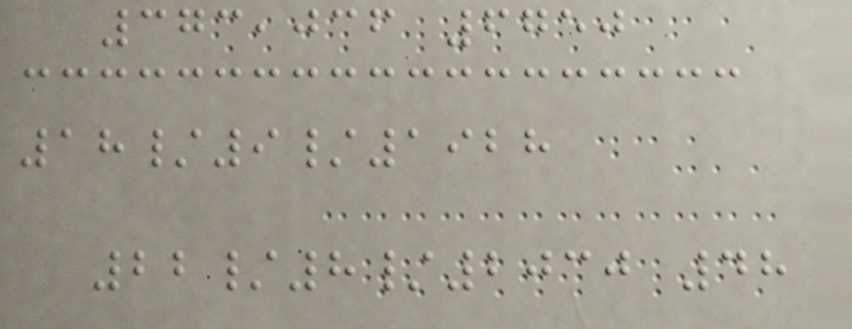373,036 6750
18/9/1928
22/8/2030 48
